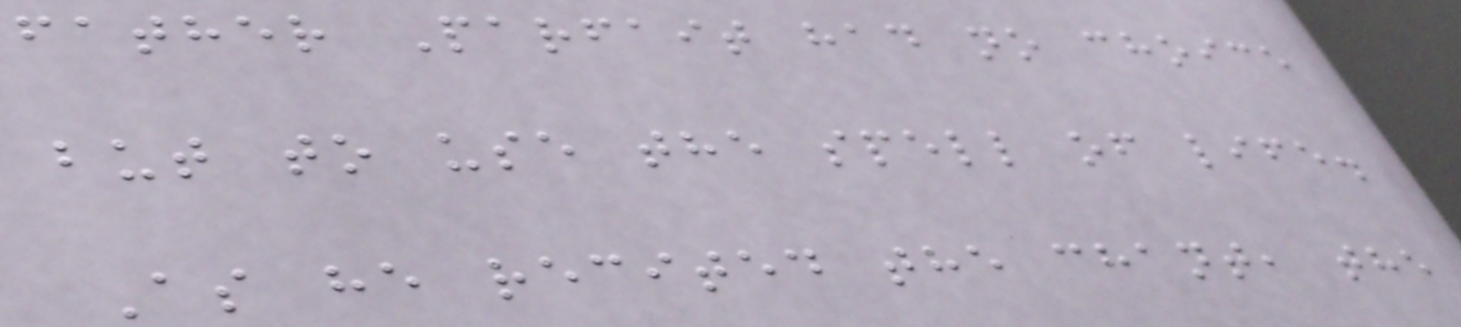father Parfait had no choice
but to use the spell of life.
As he recited the chant, the
